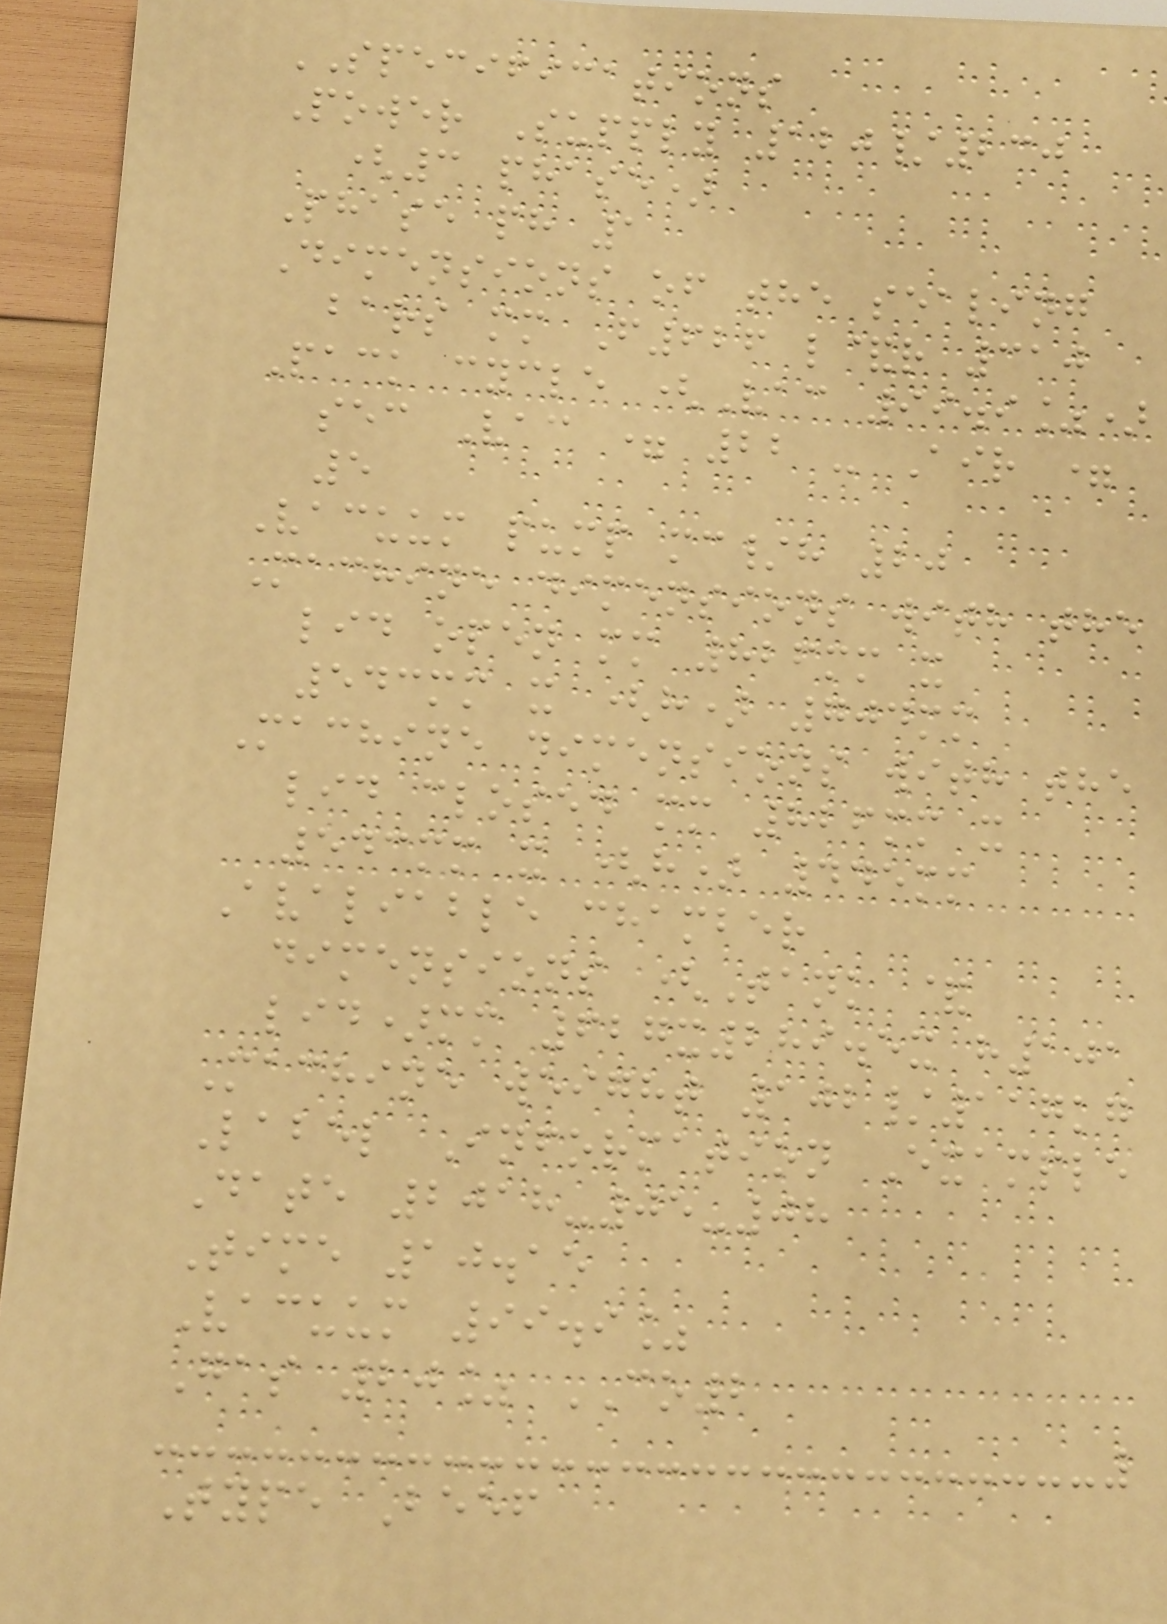SPECIFICATIONS
Power Supply 120/230
(3 phase)
Phase ph 1
Dimensions of the sealing
bars mm F626 l&r 310
Pack cycle (Vac 99.9%)
sec Vac = 22 - Air =
5
Vacuum pump mc/h 20
Machine dimensions with the
lid open mm 826mm x
543mm x (h) 704mm
Machine dimensions with the
lid closed mm 826mm x
543mm x (h) 445mm
Avaliable chamber
dimensions (Tank &
lid)mm 627x289.5x h101
Machine weight 102/117kg
Label Information Example
Date 2018-05-08
Time 10.15
Vacuum 99.9%
Gas 20% CO2
Type Beef
